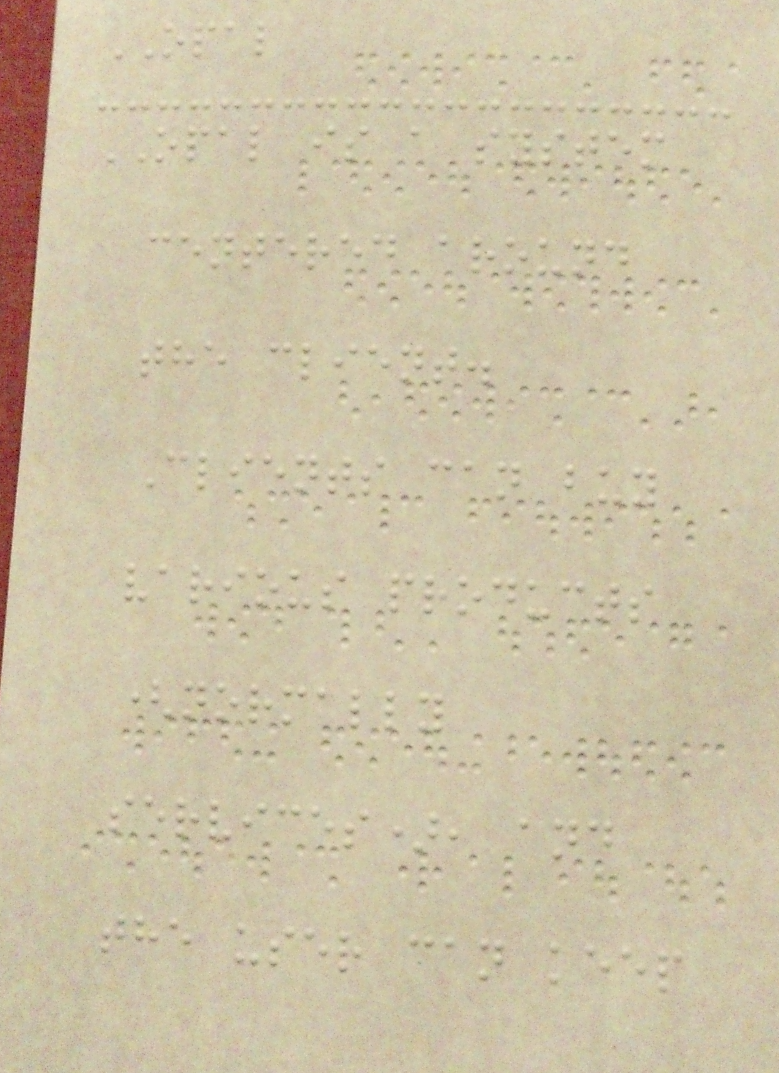OPAL
OPAL is a system
centered around
the client.
Clients can buy
various products
(normally
services), and
the user can keep
